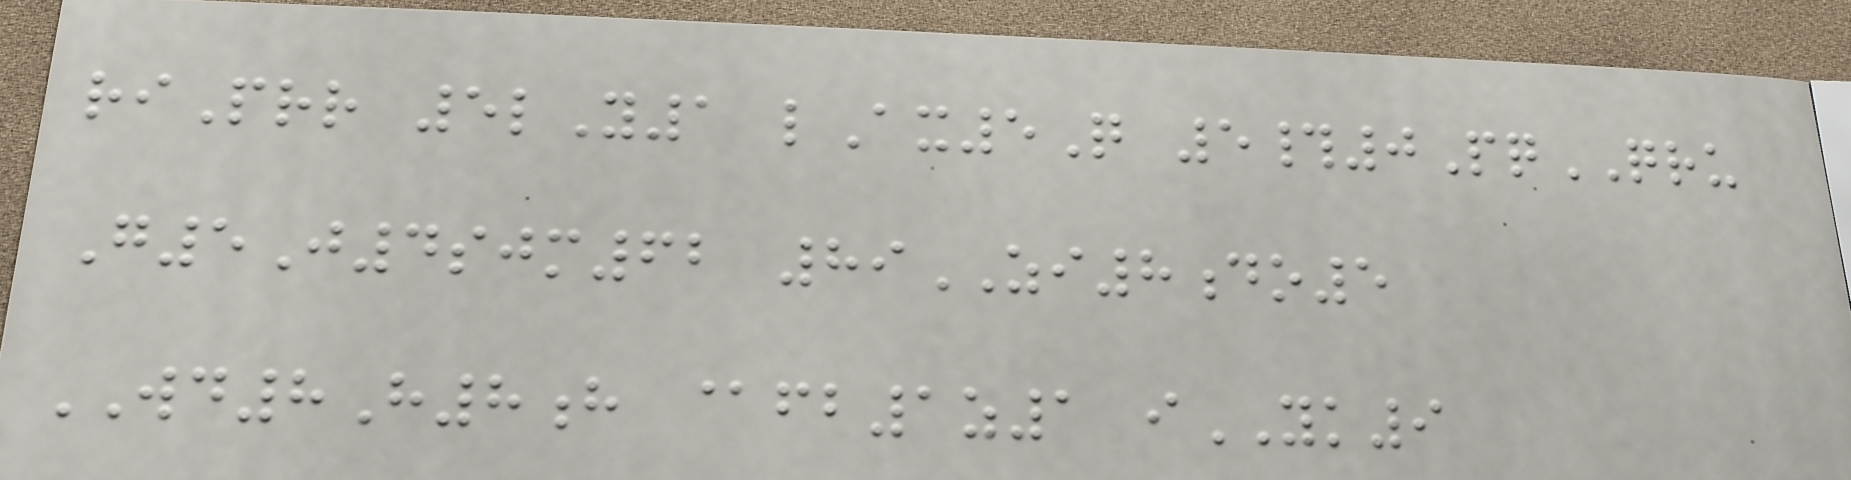riPrr 5lY1 lAx5Q 5#0PqQRU
G5J4sjm62 89ZI8do5
WD8H8h @fb1z1 iYK9
